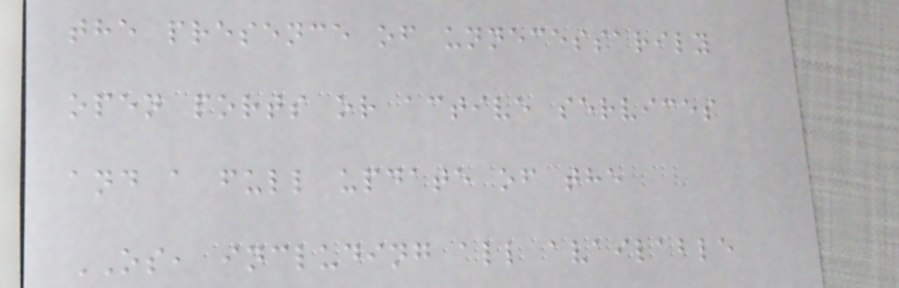the presence of unnecessarily
open ports or active services
and a full update of the
OS, including all available
